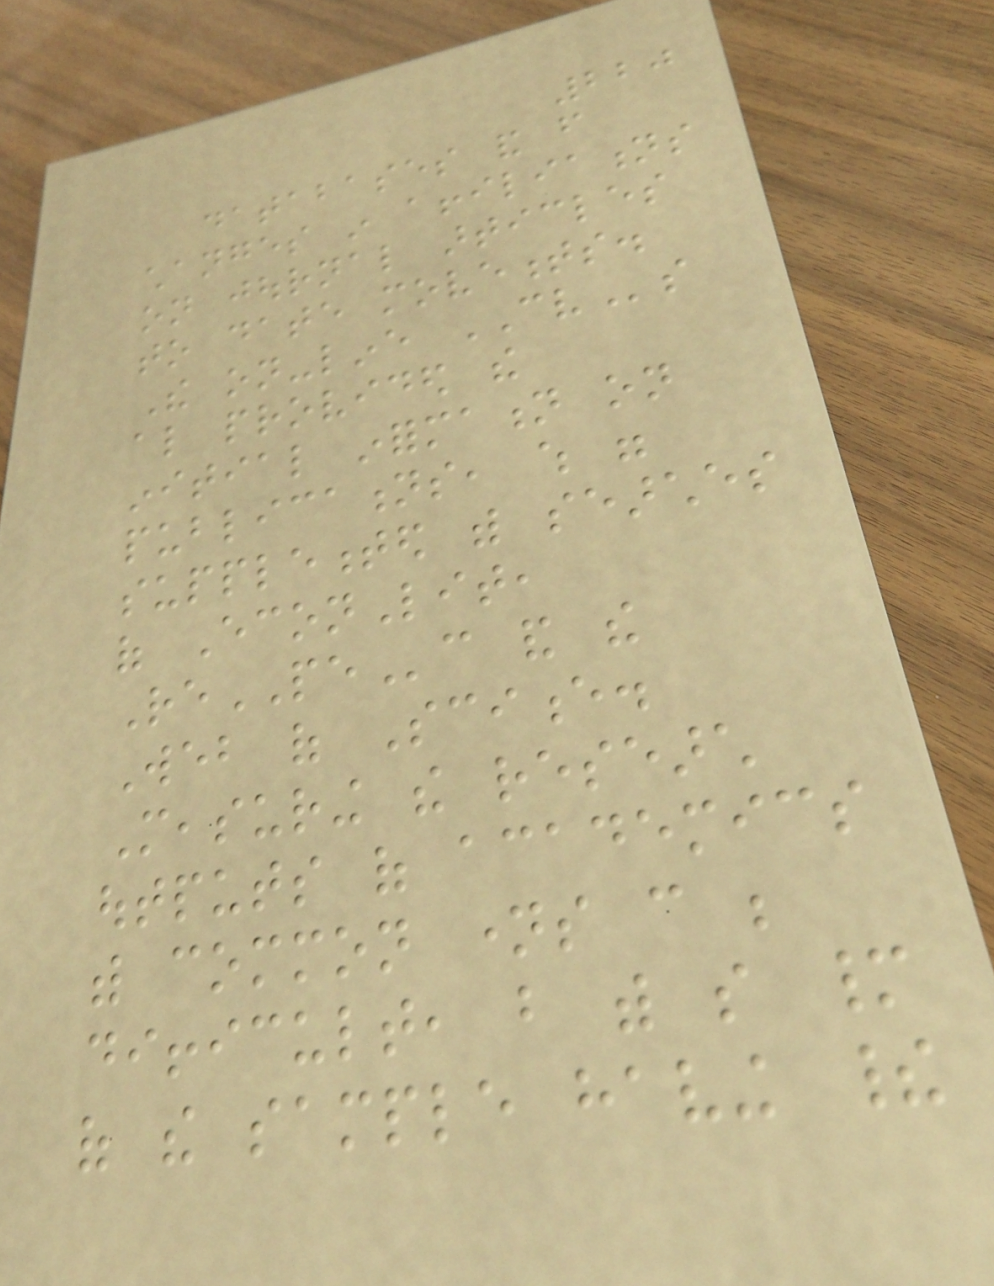220
databases and from
changes in affiliations
on journal articles
to date movements.
The on-line CVs
also provided the
initial information on
publications, which were
supplemented with searches
of EconLit,
RePEc and the
Web of Science.
Measuring the research
outputs of academics
with common names can be
difficult, but with so many
of the sample having their
